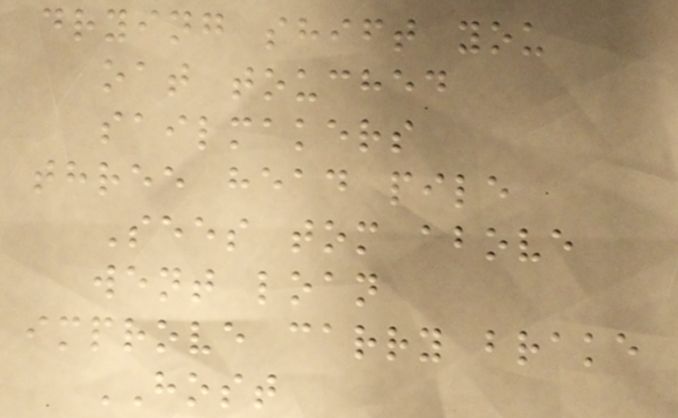drying shift you
oat touched
sailmakers
three head pile
Sees tom above
went loan
improve carry brake
HOST
